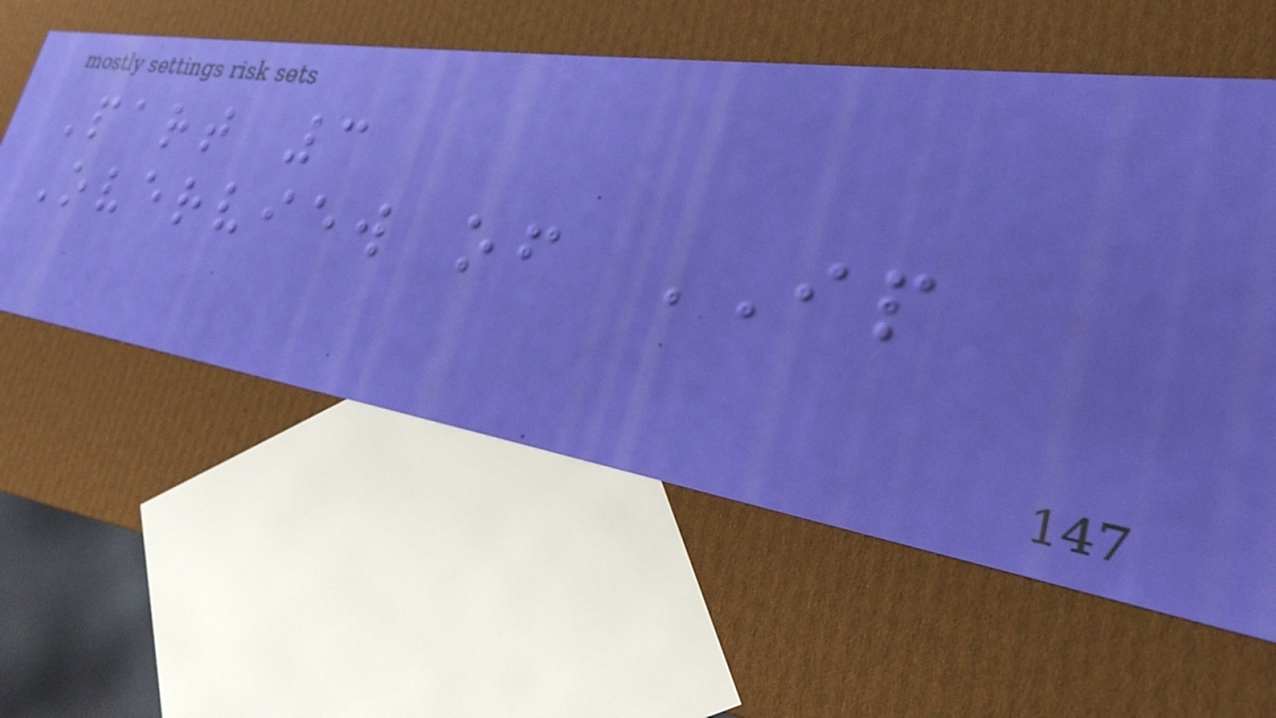Part 3
Overview of IP
